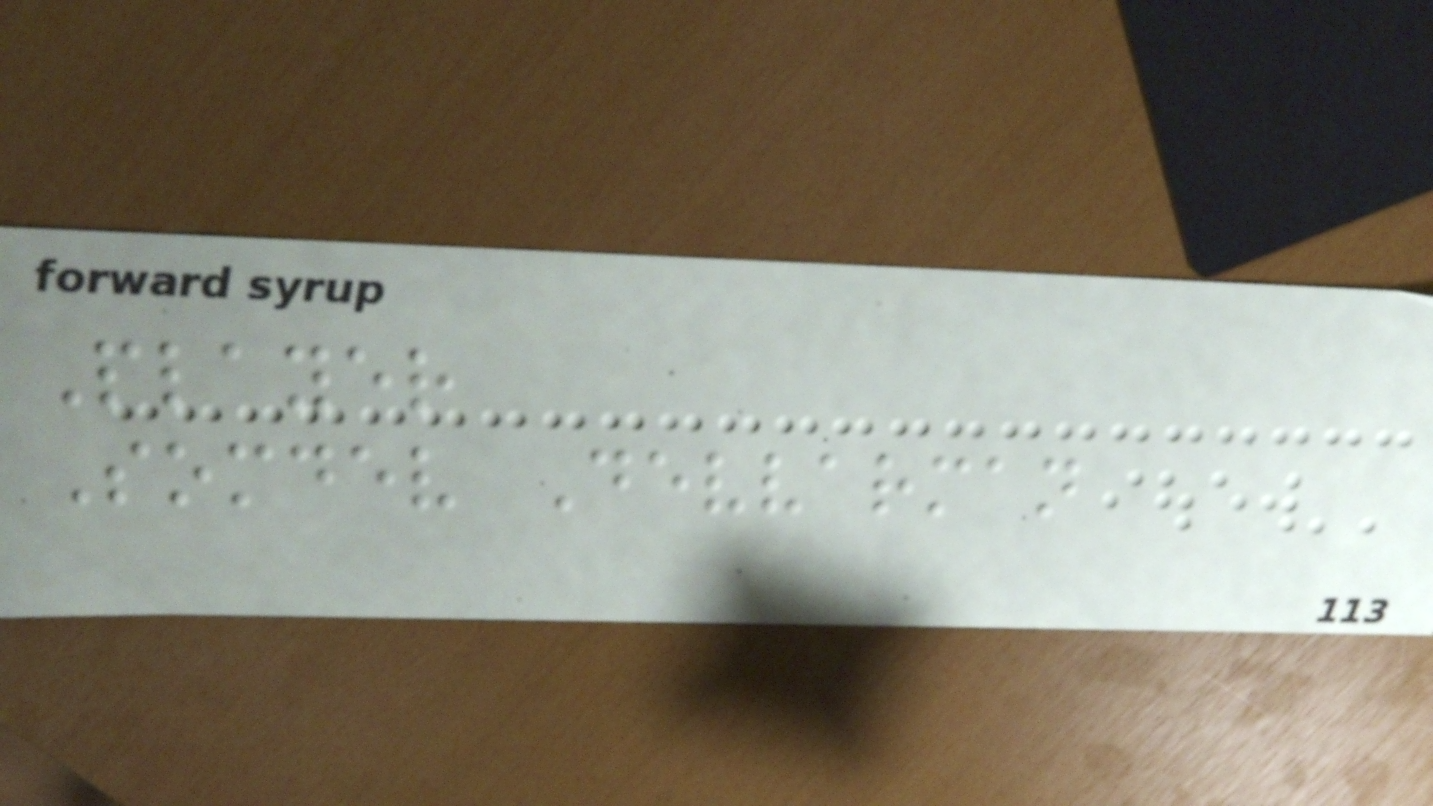Player
Somdev Devvarman
